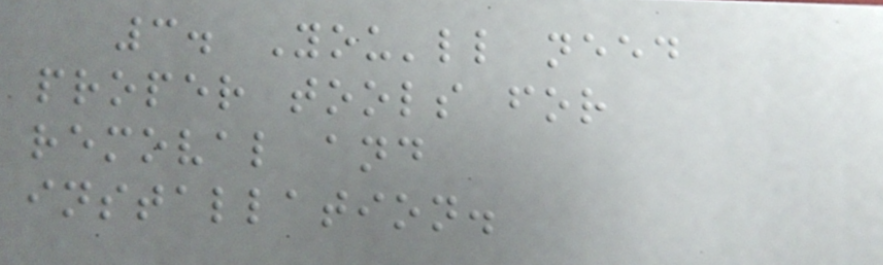3. You'll need
proper tools for
removal and
installation.
